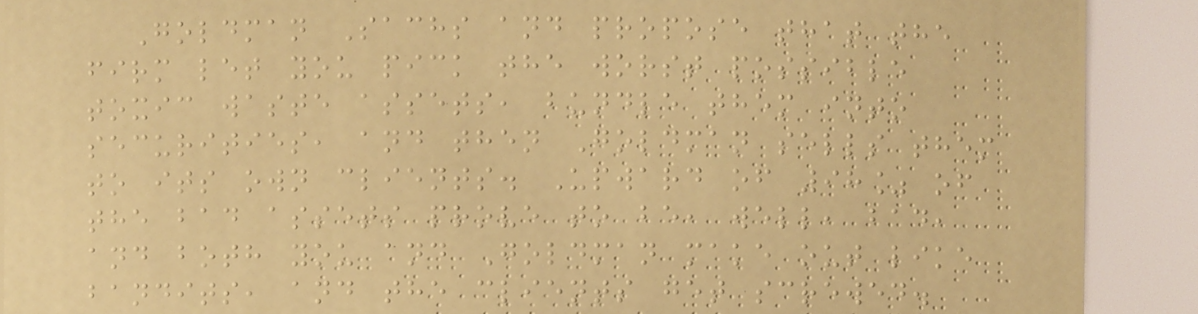Goldman Sachs and propose that the
firm let you pick the worst possible
toxic waste assets, bundle them into
securities, and then Goldman sells them
to its own clients. Upward of 98% of
the bad assets prove to be, well, bad,
and both you and Goldman make out like
bandits, and the clients get screwed.
